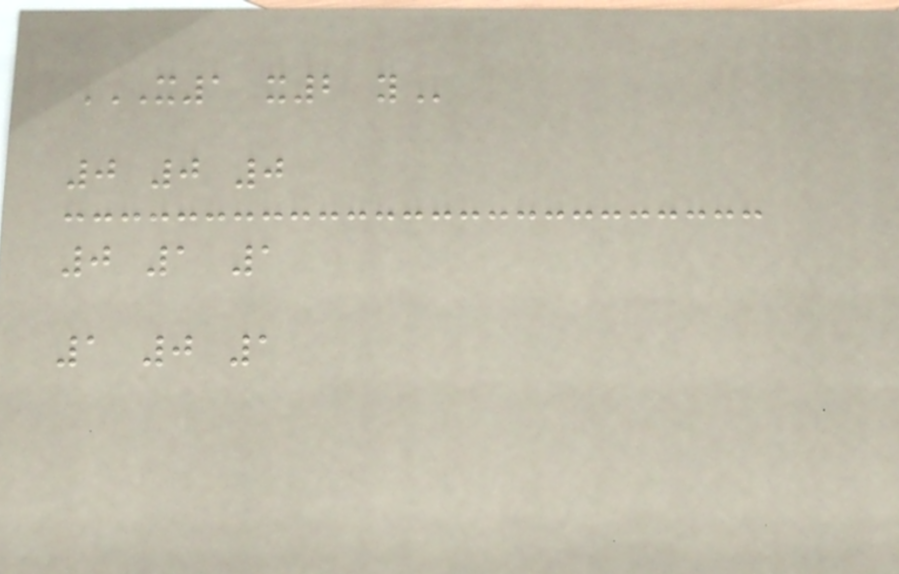X1 X2 Y
0 0 0
0 1 1
1 0 1
